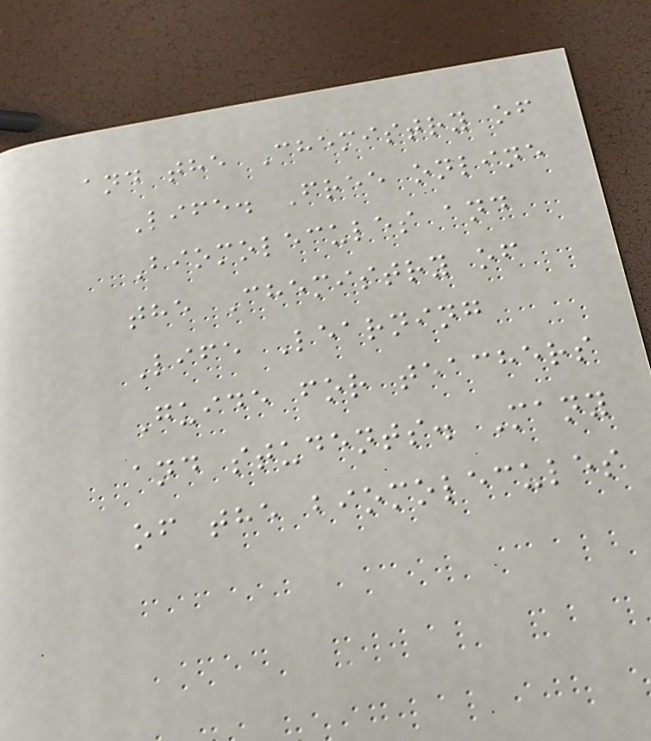and the Chemistry of
Life. Free online
Biomolecules and
the Chemistry of
Life Learning
Guide for teachers
and students. Many
of the biomolecules
